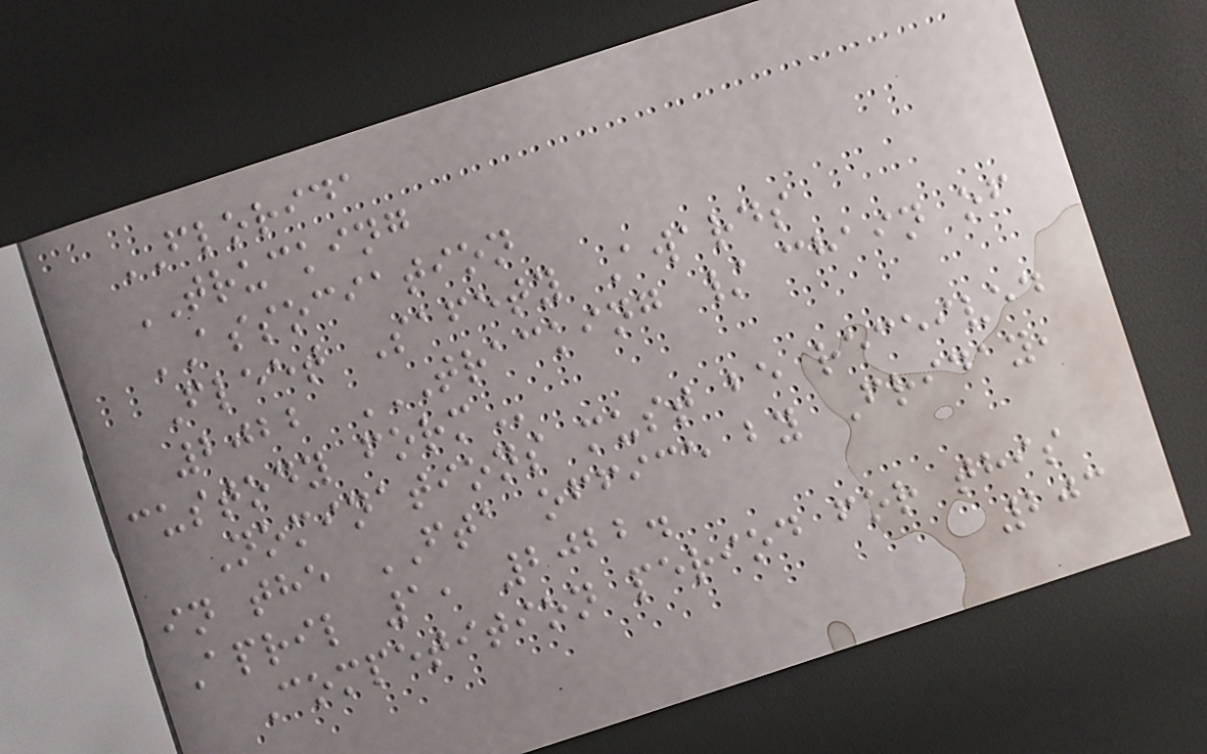FLORIDA
TRUCKING
ASSOCIATION
Fleet Safety Awards
2022 TRACKING / CHAIN OF
CUSTODY FORM
Nominations must be received
in the FTA office by Friday,
April 1, 2022.
Competition period for this
203
